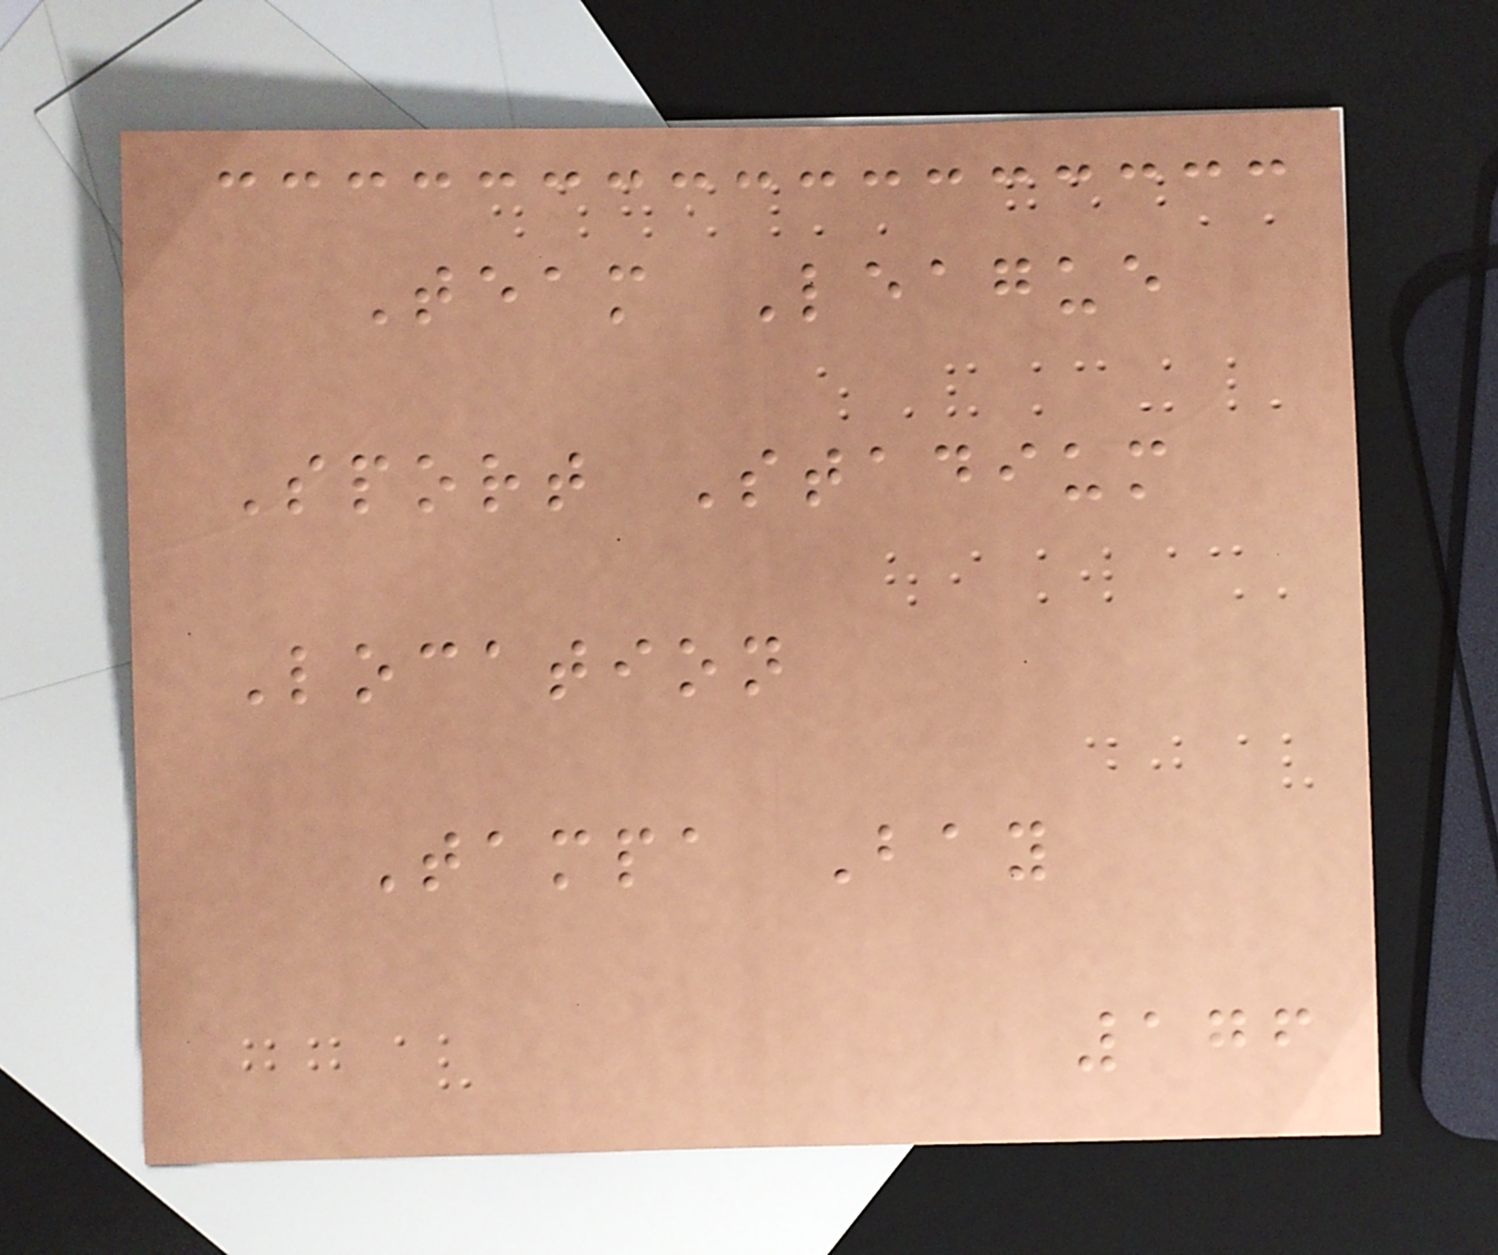Team League
Sport Stadium
Location
Tampa Bay
176
